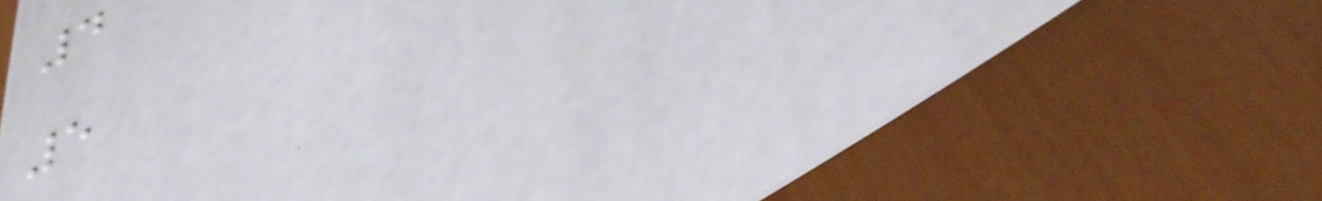4
5
